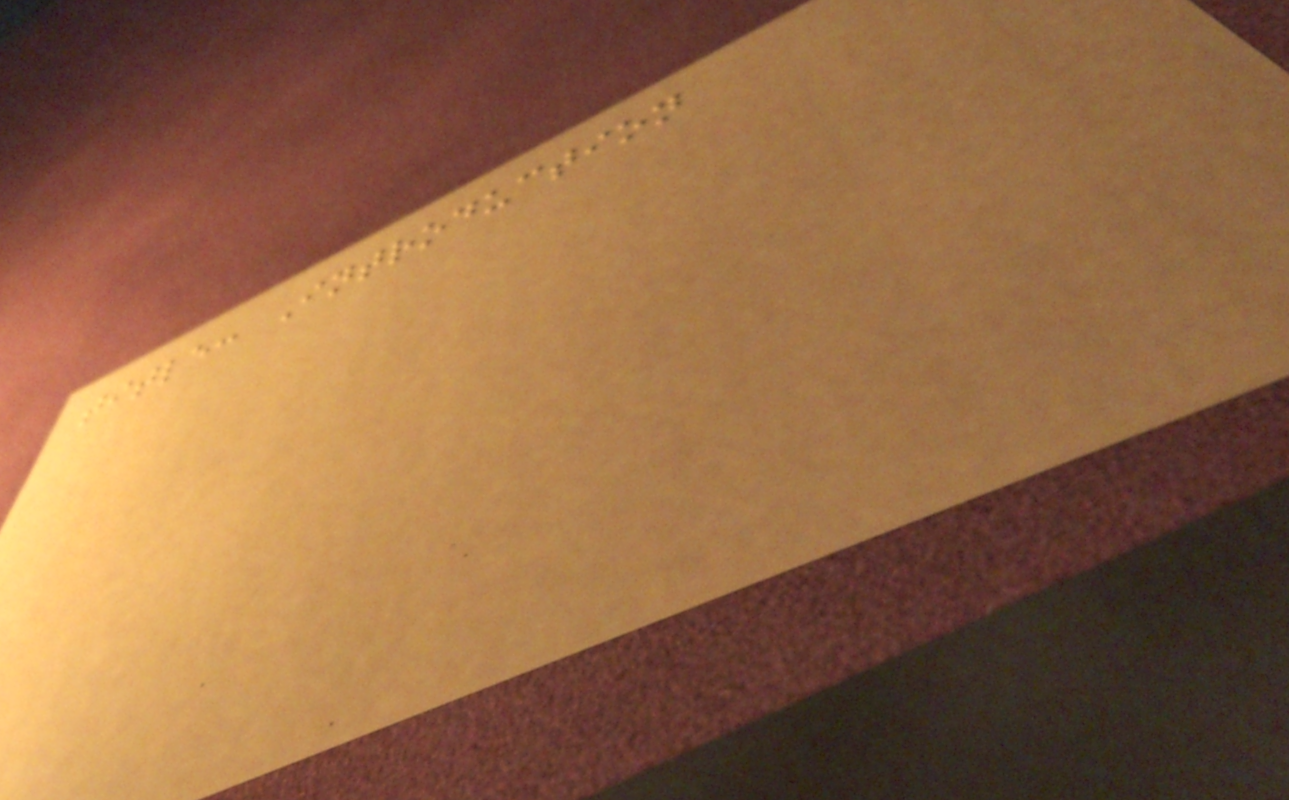title: Introduction
